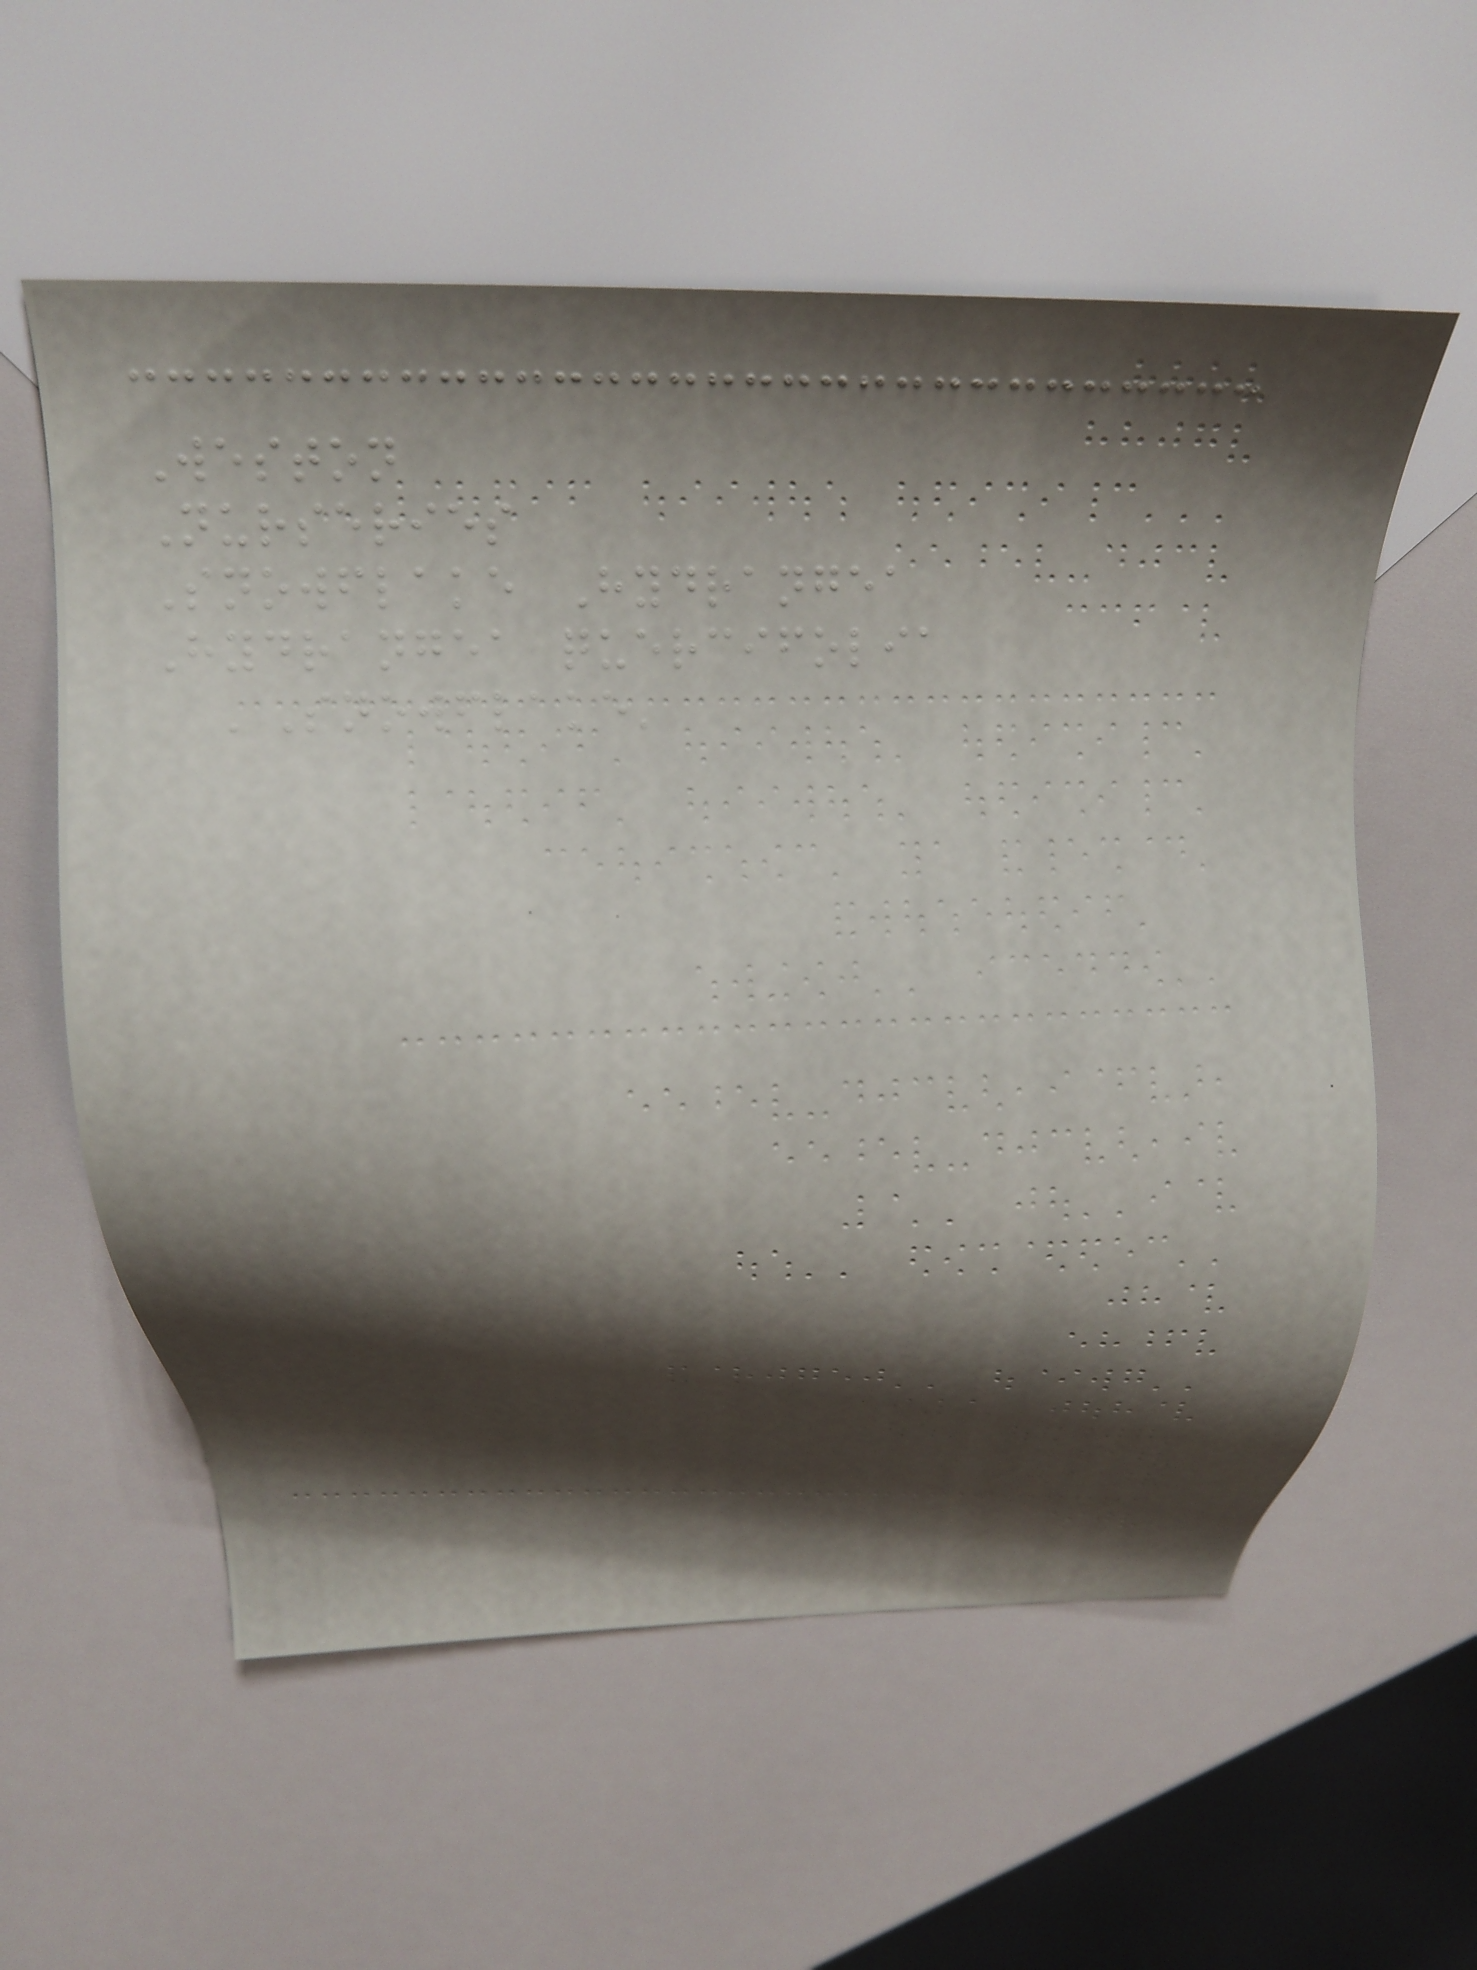Weston
Nurseries
Snowflake Hydrangea
Hydrangea quercifolia
'Snowflake'
